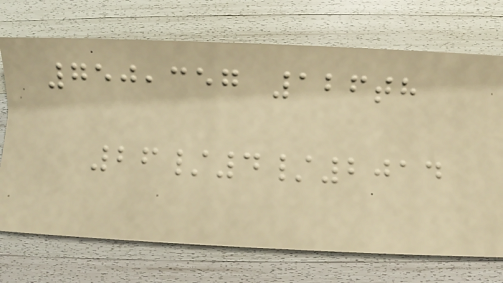750,357 126th
26/4/2014
